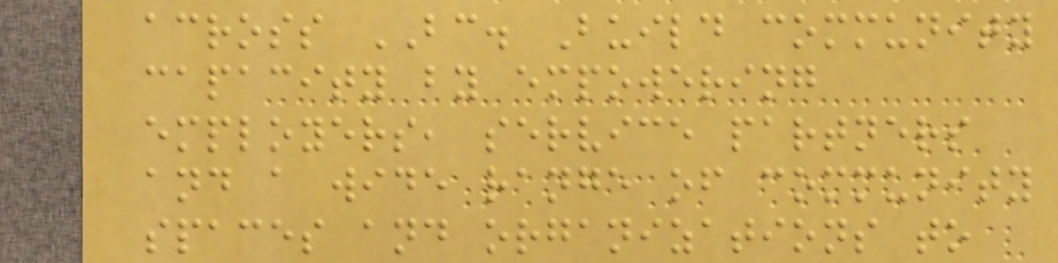across BC. Build community
capacity by empowering
employers, service partners
and a wide range of community
spaces and organizations to
